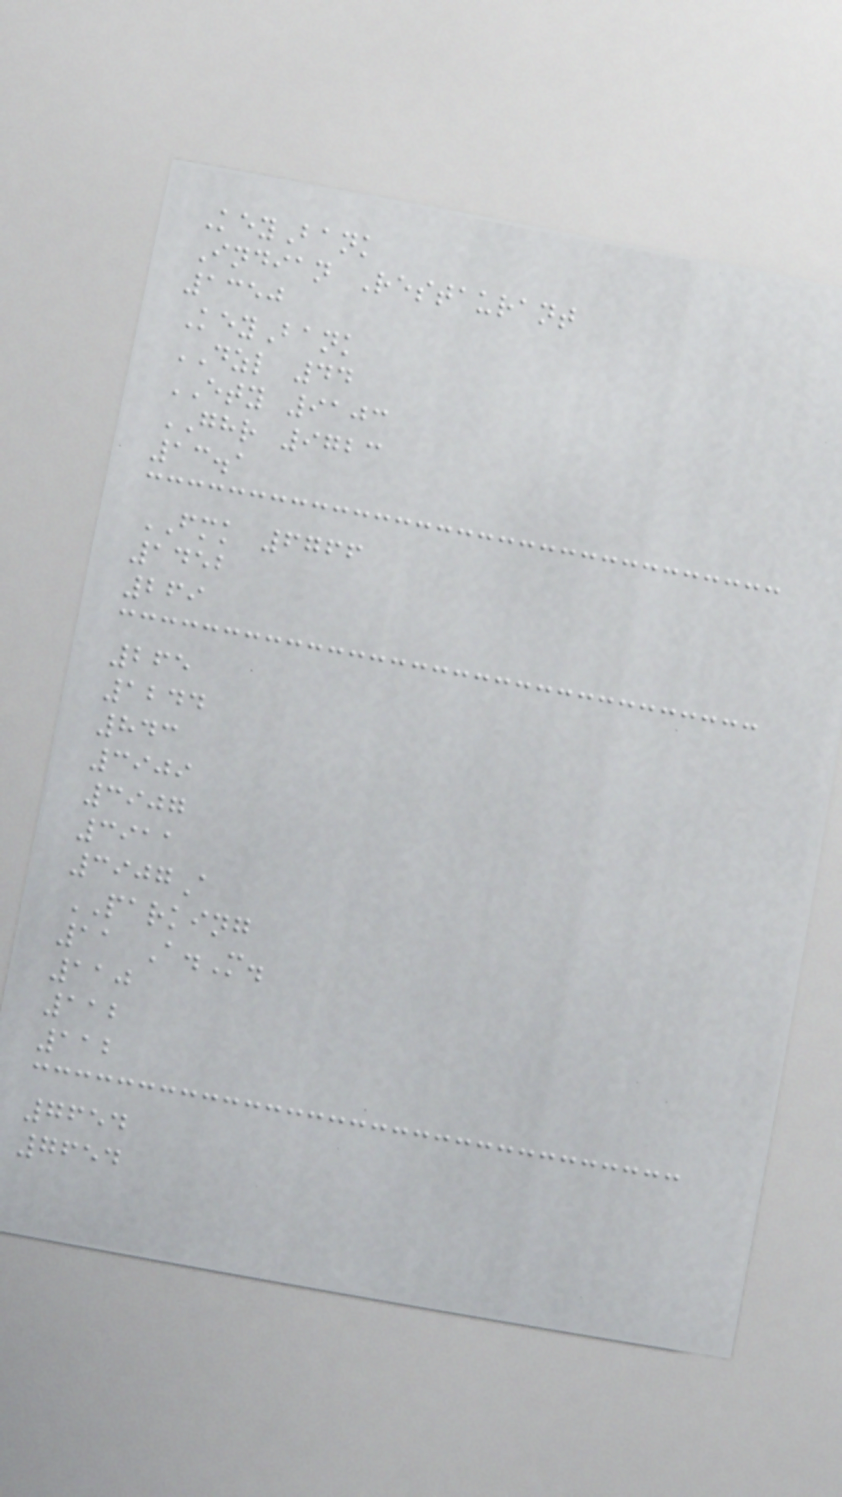KeyBank
Indian Restaurant
1350
KeyBank
DZL 44
ETY 9103
GHR 9723
13.1
FMK 6766
1452
269
265
1244
843
3909
3907
3911
3907A
PARKING
11 A.M.
110
112
112
7654
7654
